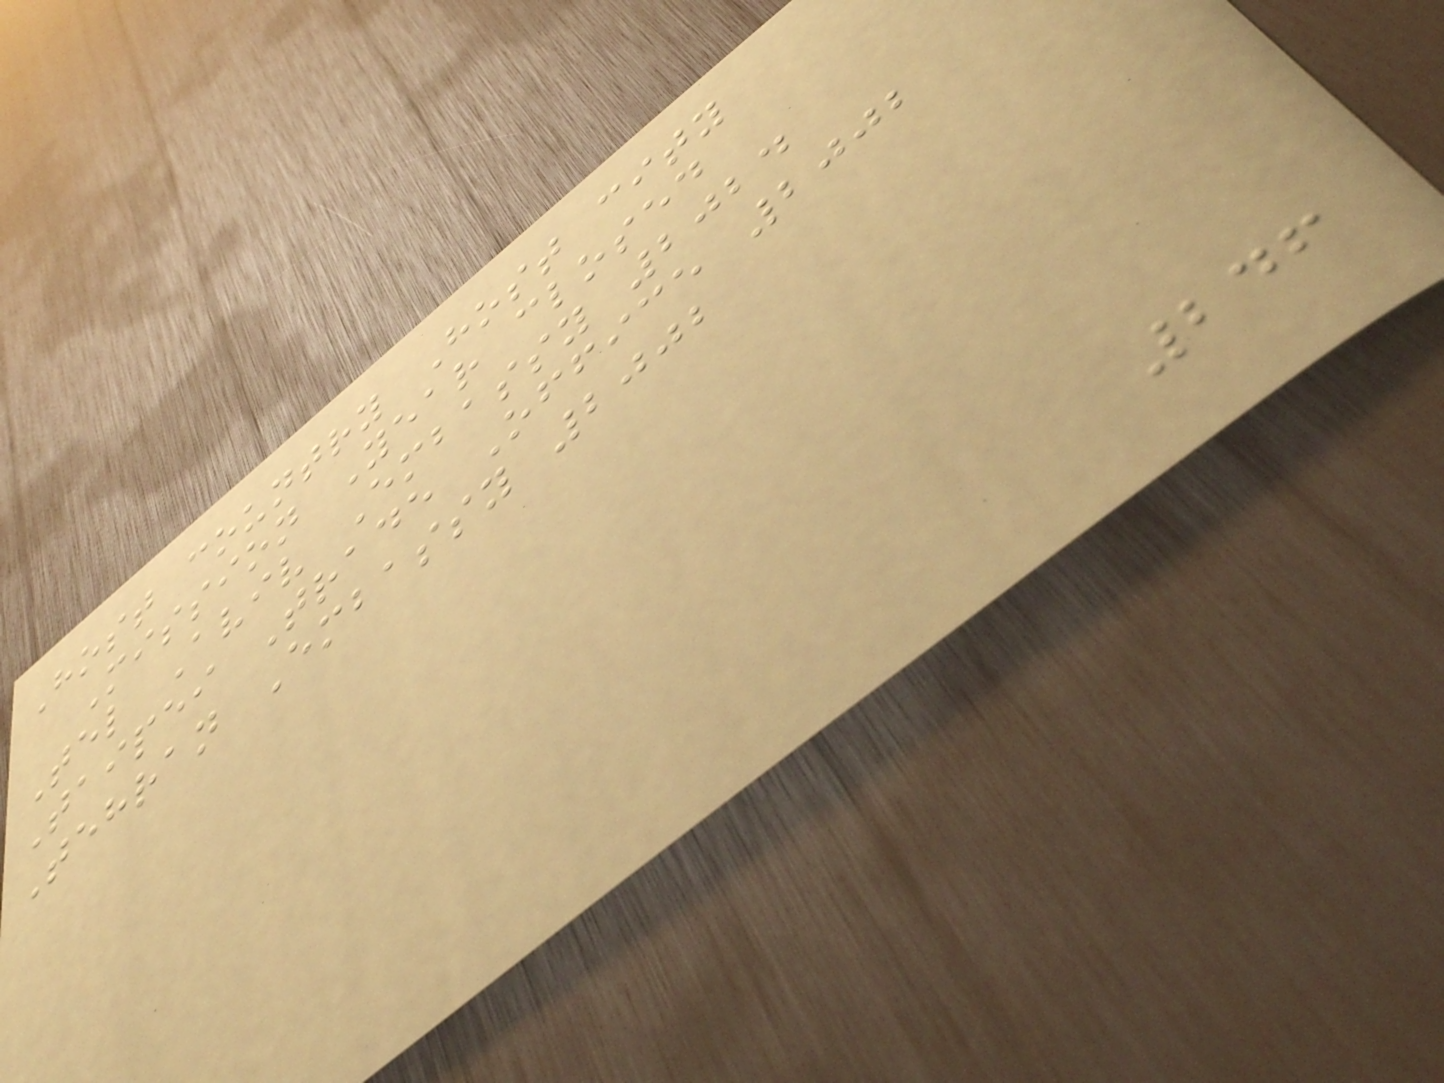Host country Host city
Mission Year closed
Tel Aviv Embassy 2024
Taipei Trade Office 2002
Tehran Embassy 2002
246
